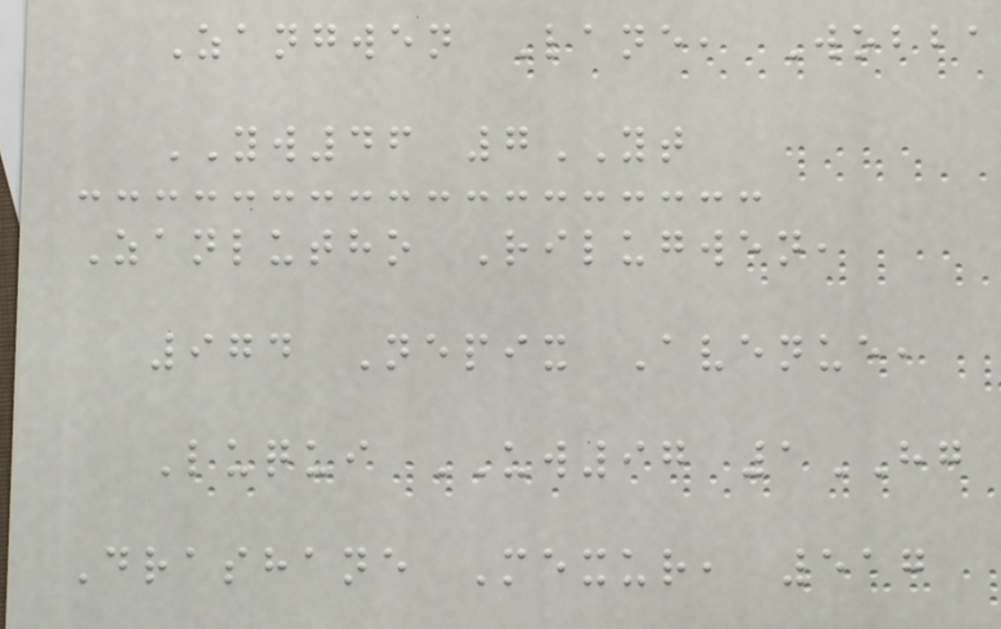Zangwen Lane, Wobba
YW46 7YT
Zanlutho Rilugwen,
974 Nepix Avenue,
Luqui UW97 1HG
Drashane Mexur, 517
